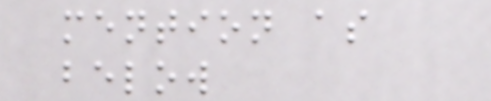mention as
below
